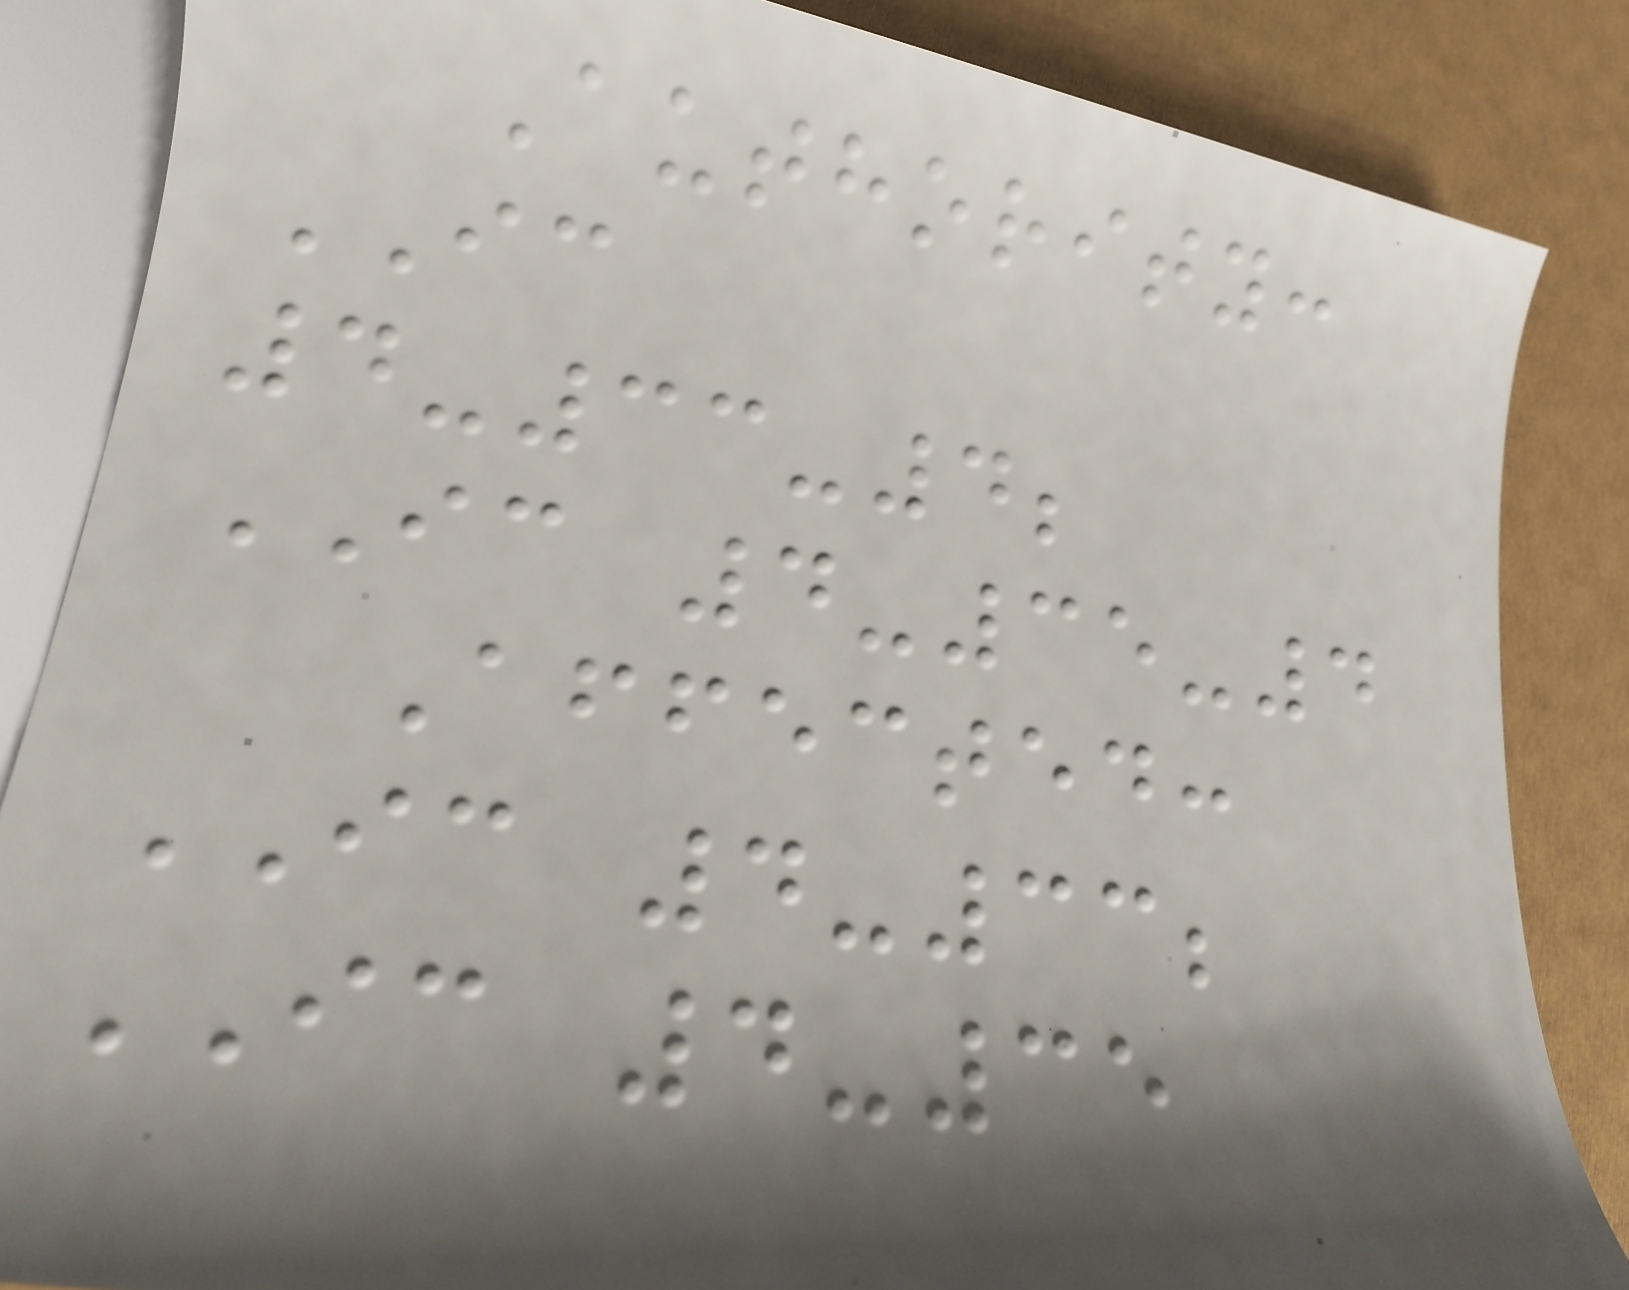Authority:
IC
4-33-4;
IC 4-35-4
Affected:
IC 4-33;
IC 4-35
